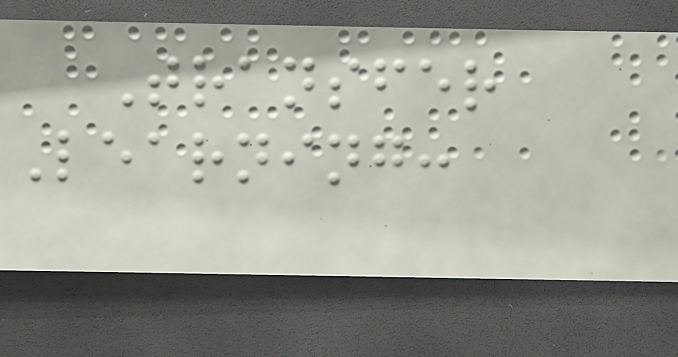Transfer
Learning:
